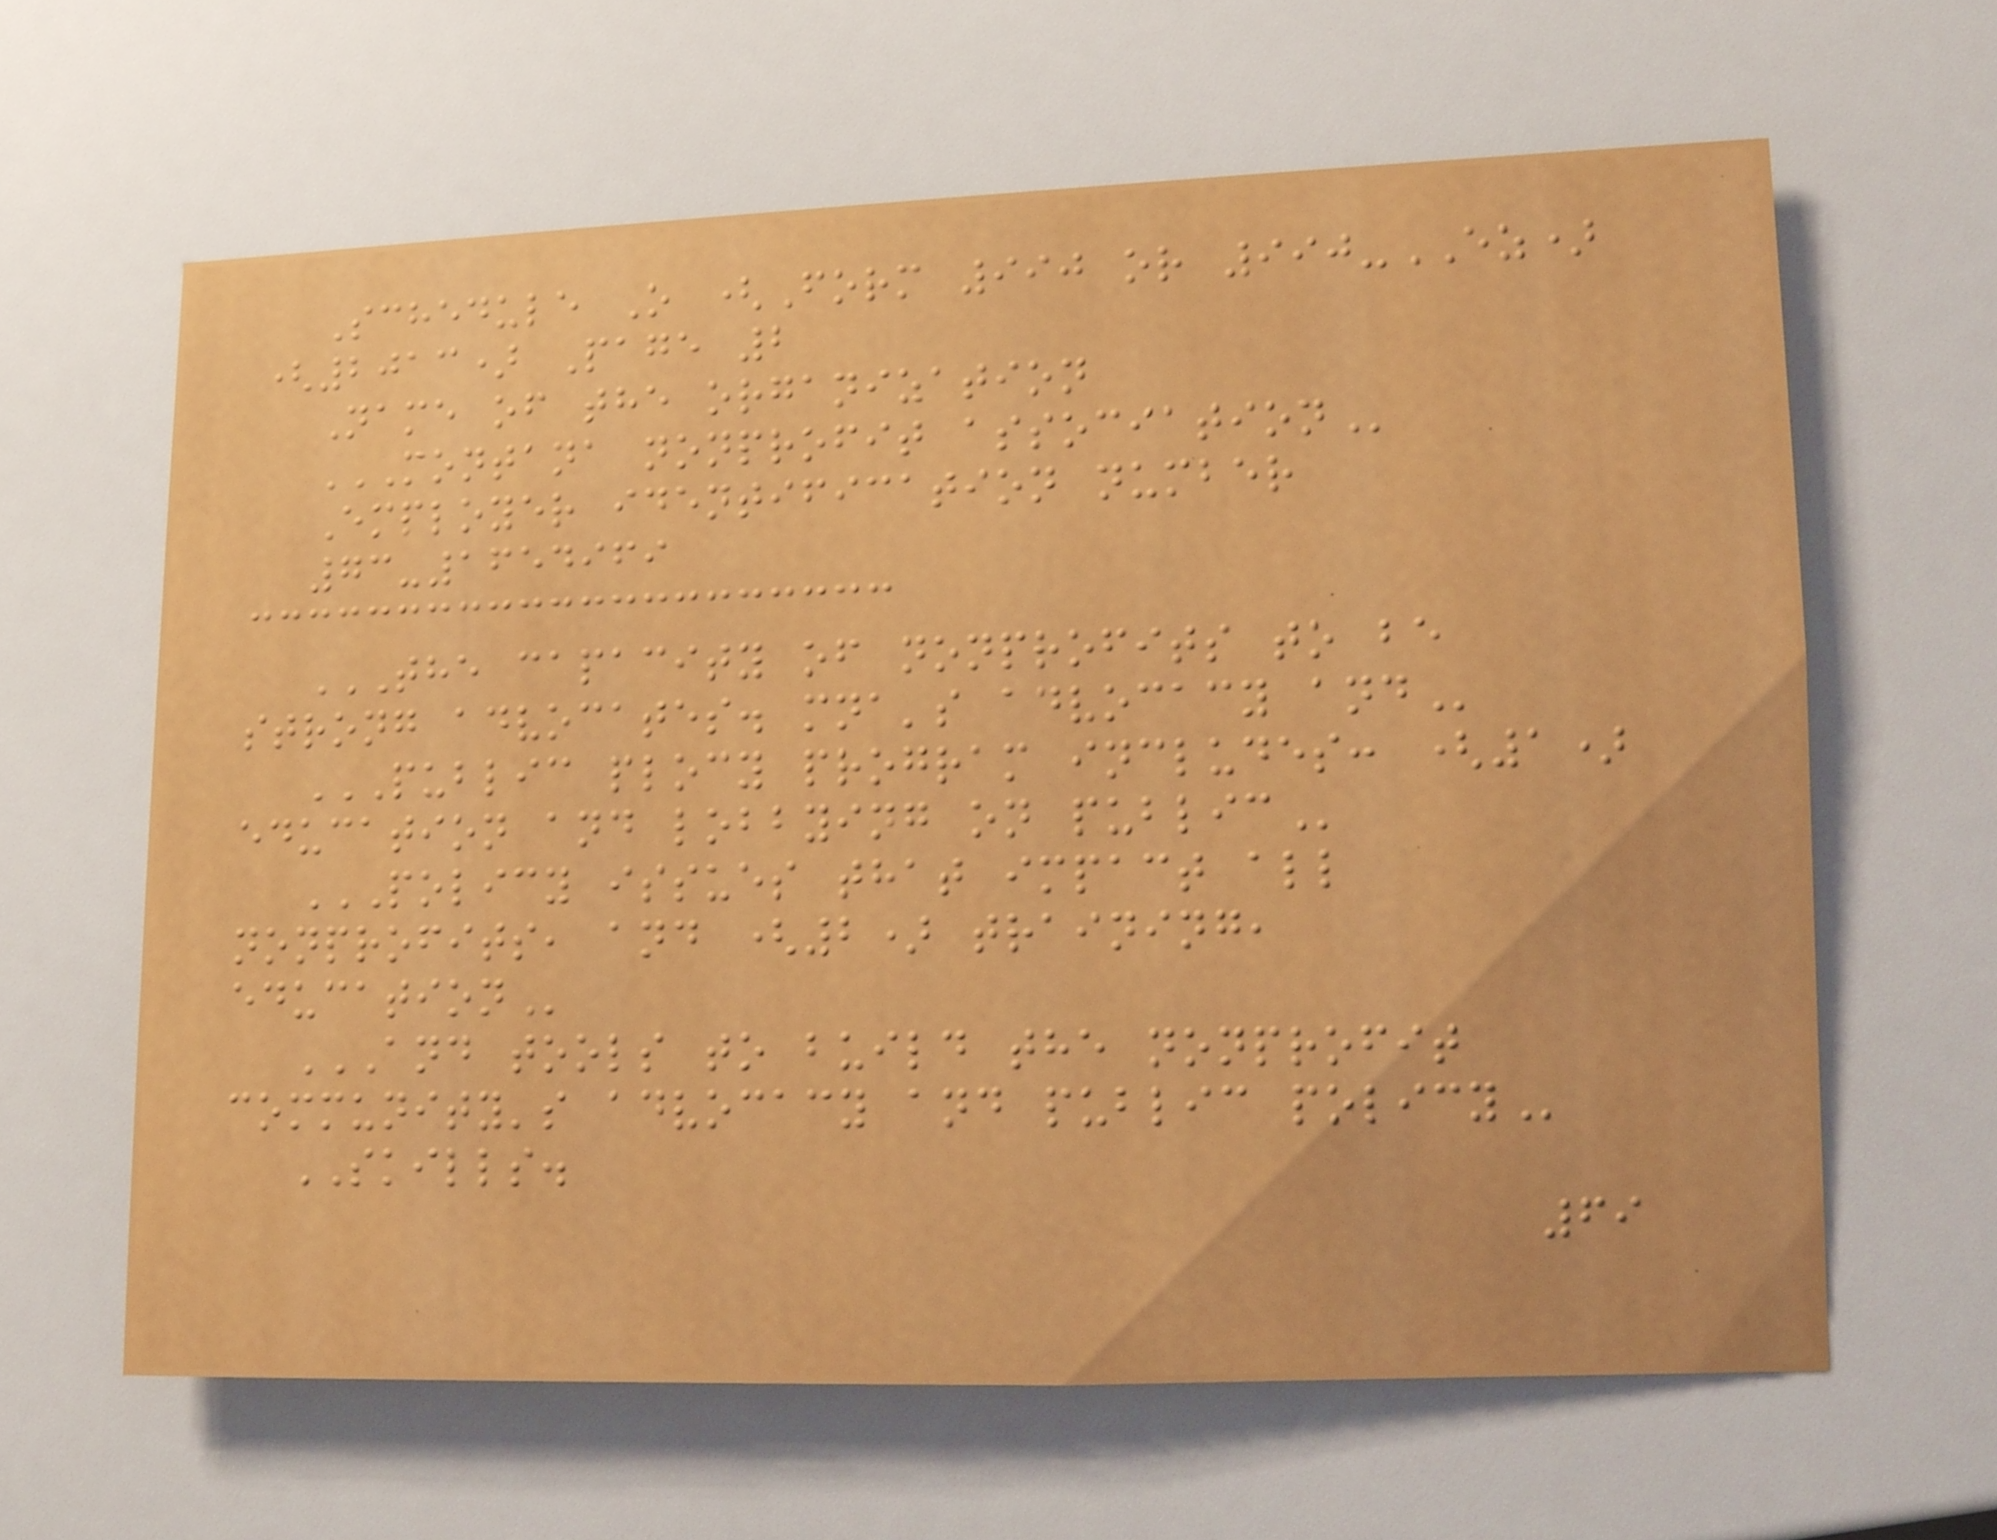Schedule O (Form 990 or 990-EZ)
(2013) Page 2
Name of the organization
MONTANA NONPROFIT ASSOCIATION
Employer identification number
73-1654969
THE CAPACITY OF NONPROFITS TO BE
STRONG ADVOCATES. MNA'S ADVOCACY AND
PUBLIC PLOCY PROGRAM INCLUDES: (1)
EDUCATION AND LOBBYING ON PUBLIC
POLICY ISSUES THAT IMPACT ALL
NONPROFITS, AND (2) TRAINING,
EDUCATION
AND TOOLS TO BUILD THE NONPROFIT
COMMUNITY'S ADVOCACY AND PUBLIC POLICY
SKILLS.
69
